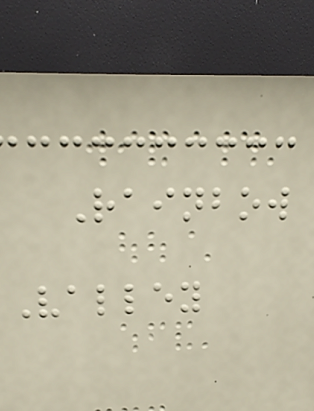Rainbow
Valley
